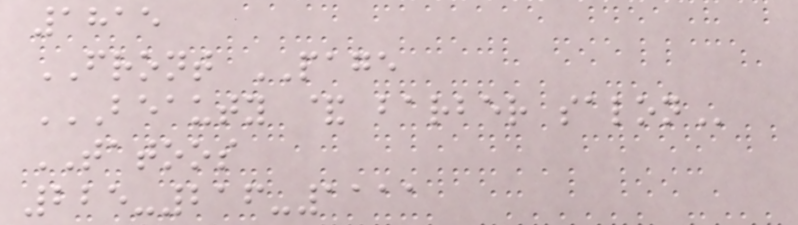1815
FRONT PAGE
BEAUTY & BARBER SALON
TATOOS
225-216-1111
